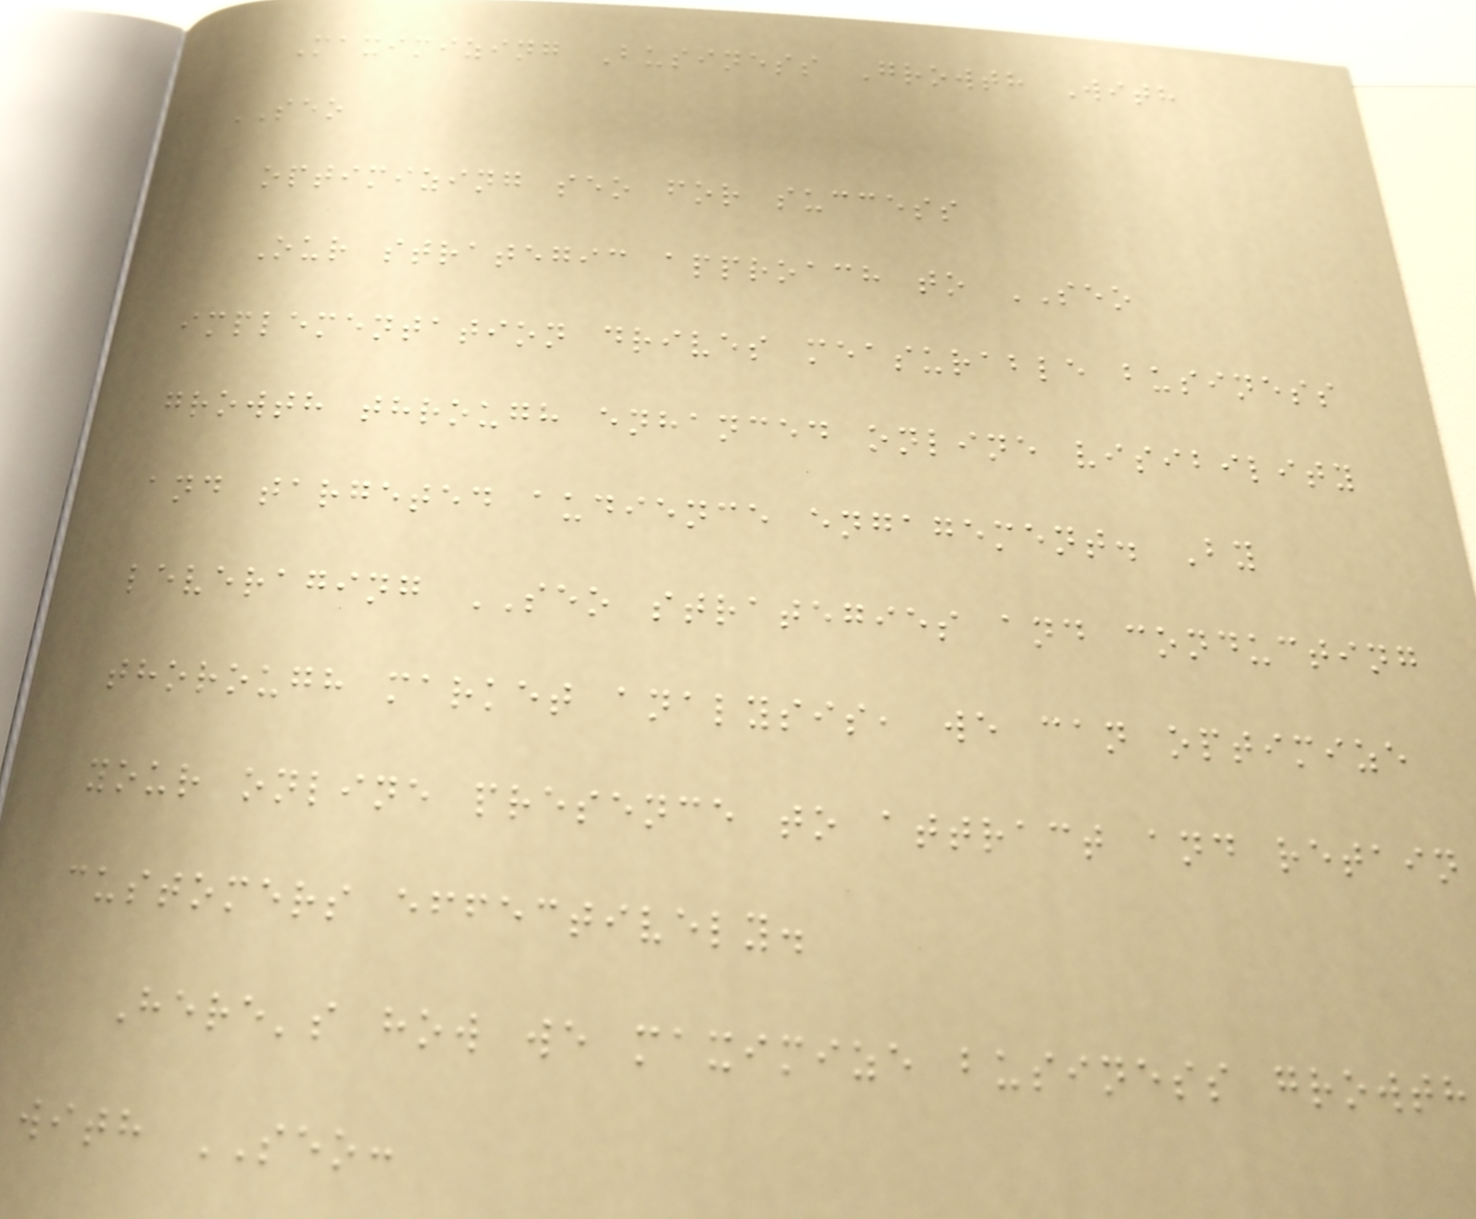Maximizing Business Growth With
SEO
optimizing seo for success
Our strategic approach to SEO
implementation drives measurable business
growth through enhanced online visibility
and targeted audience engagement. By
leveraging SEO strategies and conducting
thorough market analysis, we can optimize
your online presence to attract and retain
customers effectively.
Here's how we maximize business growth
with SEO:
